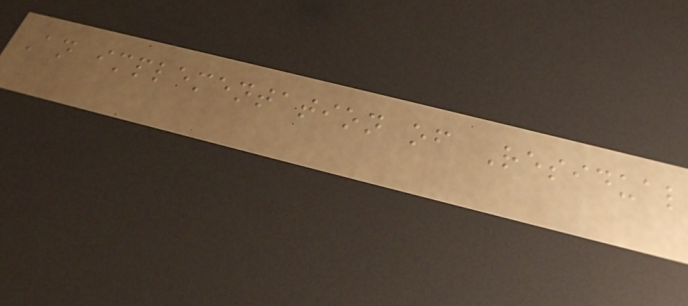An implementation of Residual
